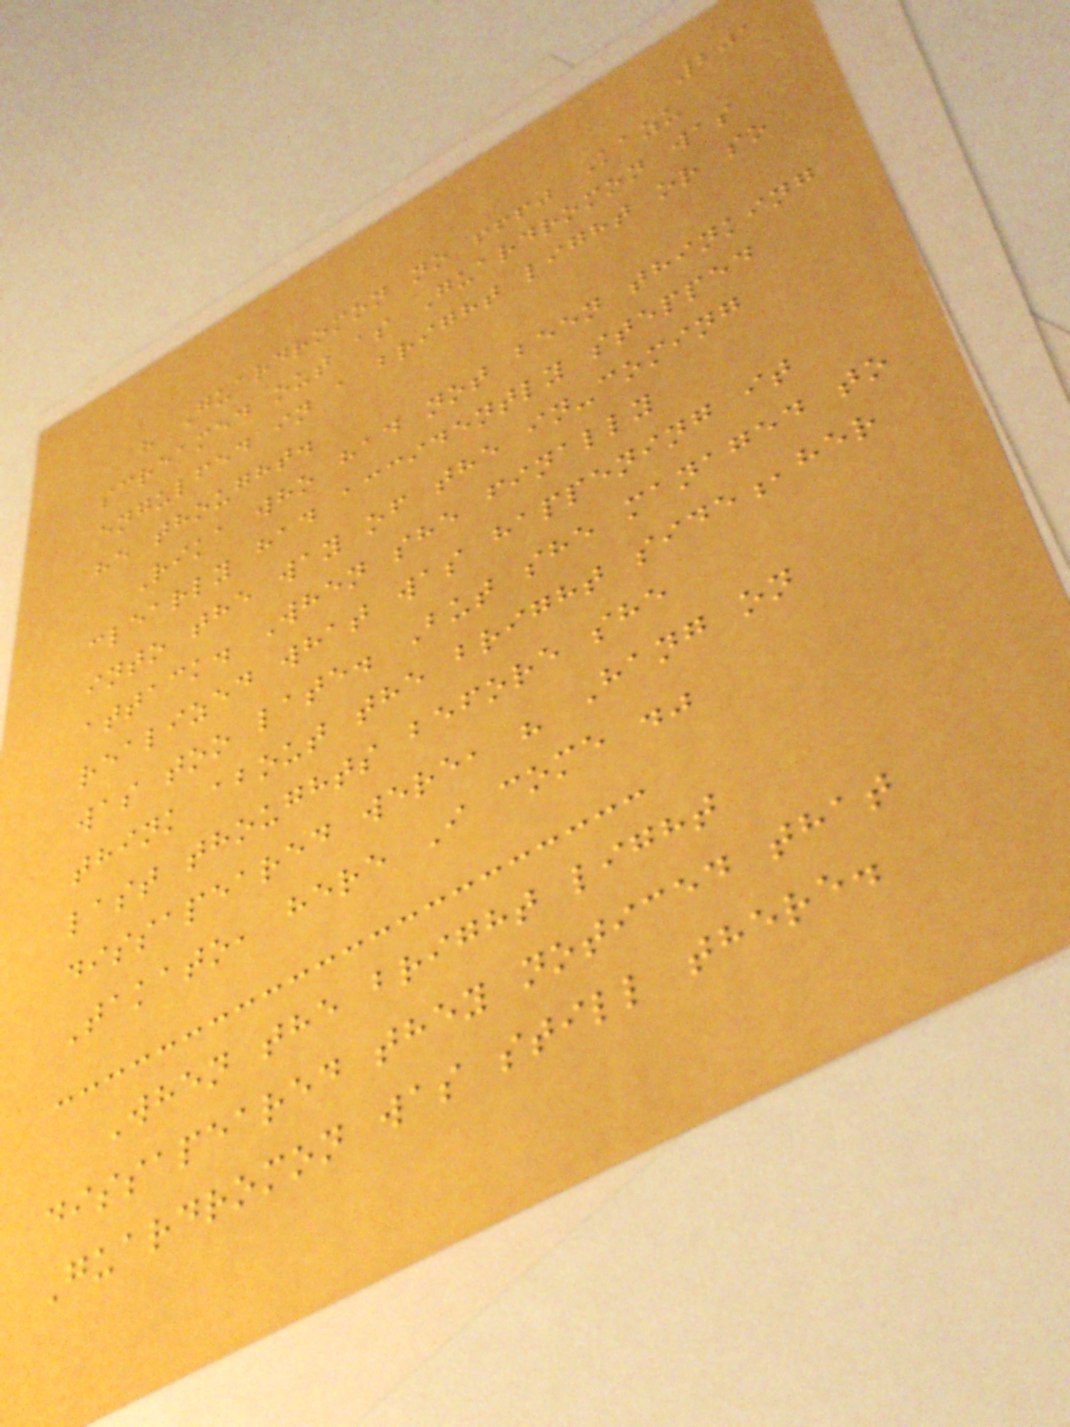201
" Guardromon no !!!" Kazu
screamed out as Guardromon was
engulfed in a bright light or so
he thought.
Rika who had not been thinking
clearly had accidently stepped
into the way of the in-coming
attack. When she finally
realized what was happening it
was too late. But she managed to
think about the bright side,her
last thoughts before she
dissapeared were, " Hang on
Takato, here I come ."
When the bright light
dissapeared they noticed that
Guardromon was still there.
